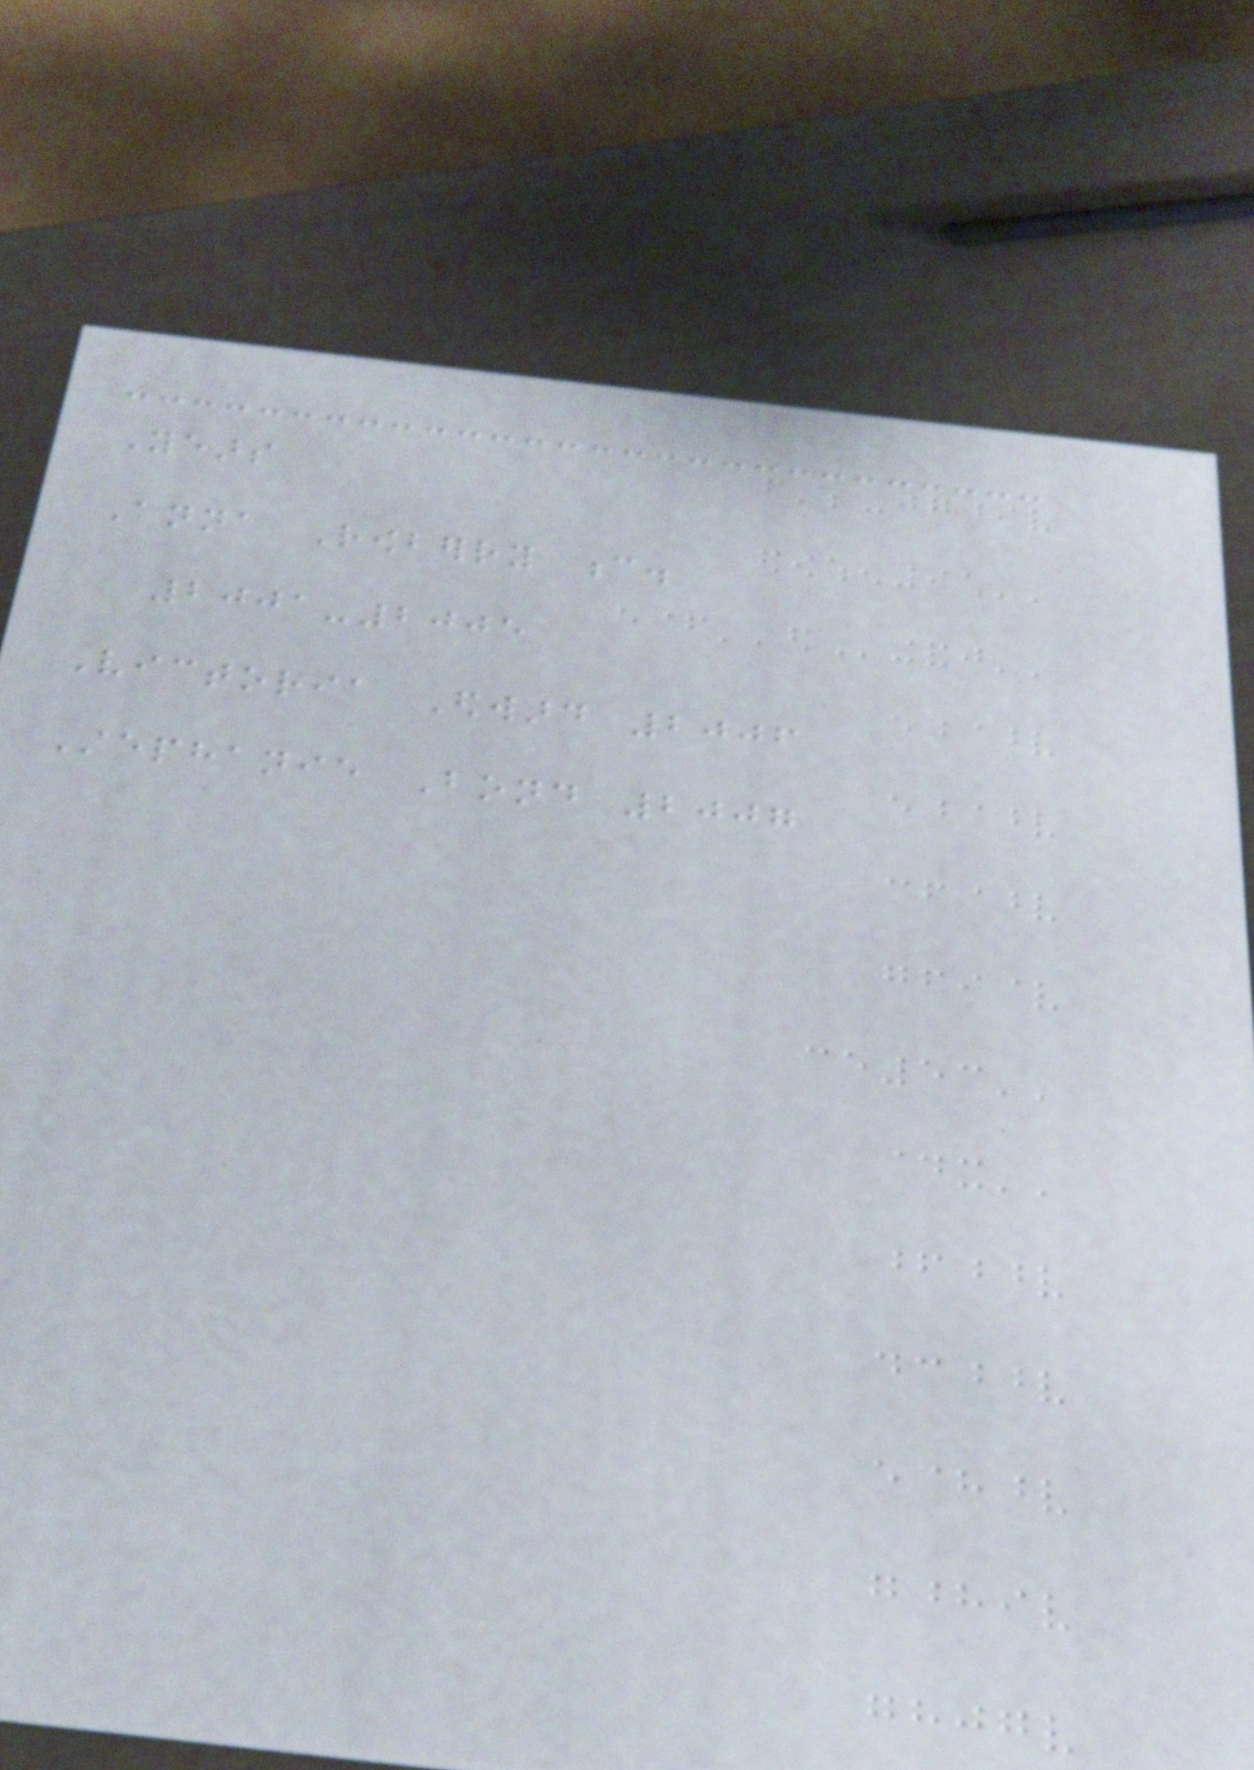Years
Anna Rowberry c.
2001-2005
Victoria Edward 2006
Stephanie Bond 2007
